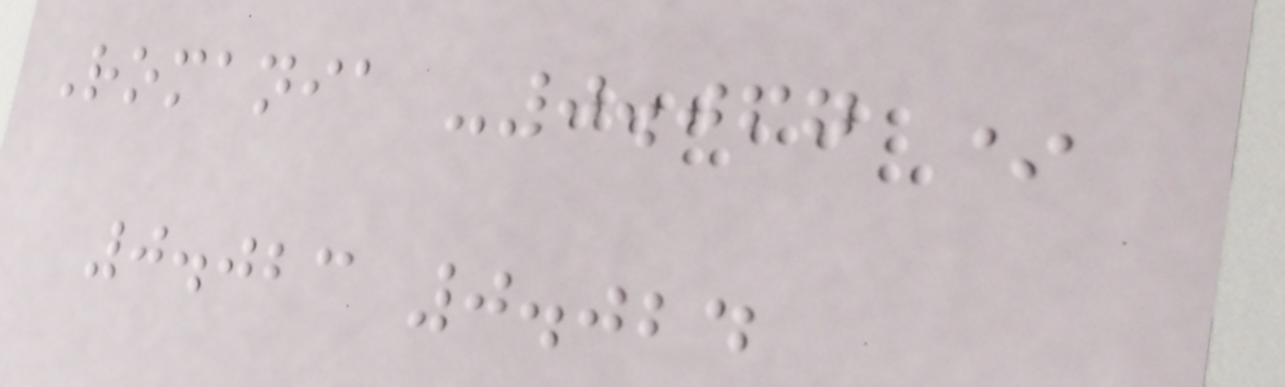Romania -0.067 *
0.023 0.024
